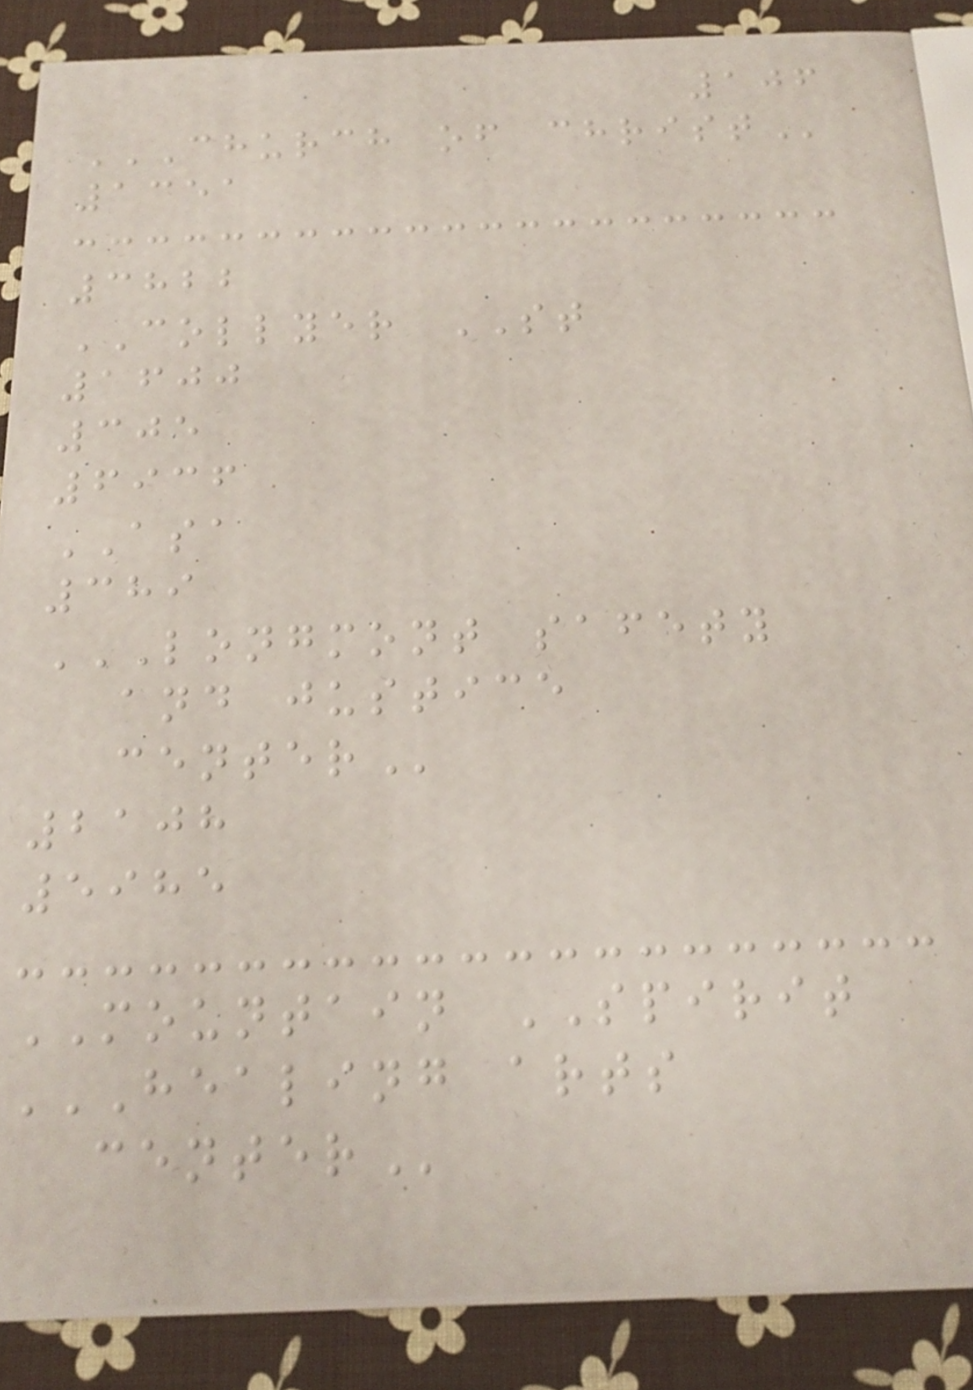106
CHURCH OF CHRIST
1351
3822
COLLYER ST
1600
305
6936
ASA
389
LONGMONT SAFETY
AND JUSTICE
CENTER
2108
5985
MOUNTAIN SPIRIT
HEALING ARTS
CENTER
